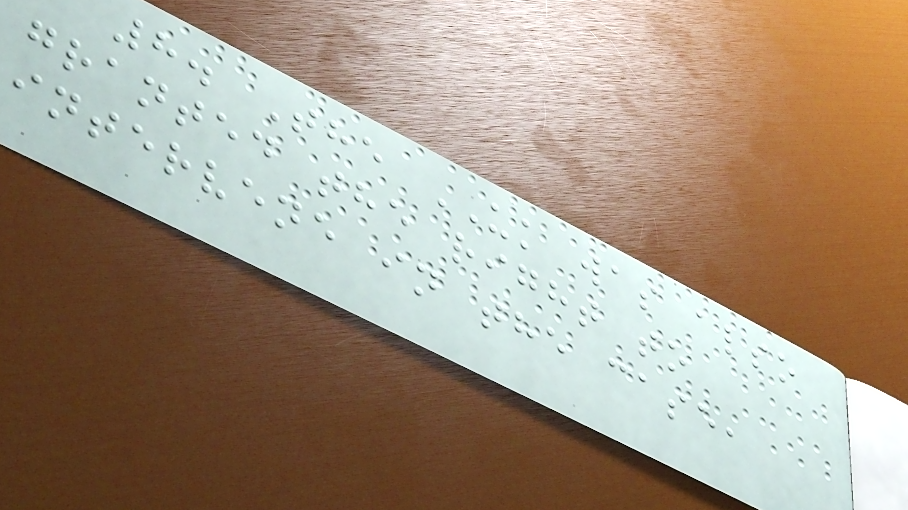8. The UK was also
granted the right to
intervene in the case,
